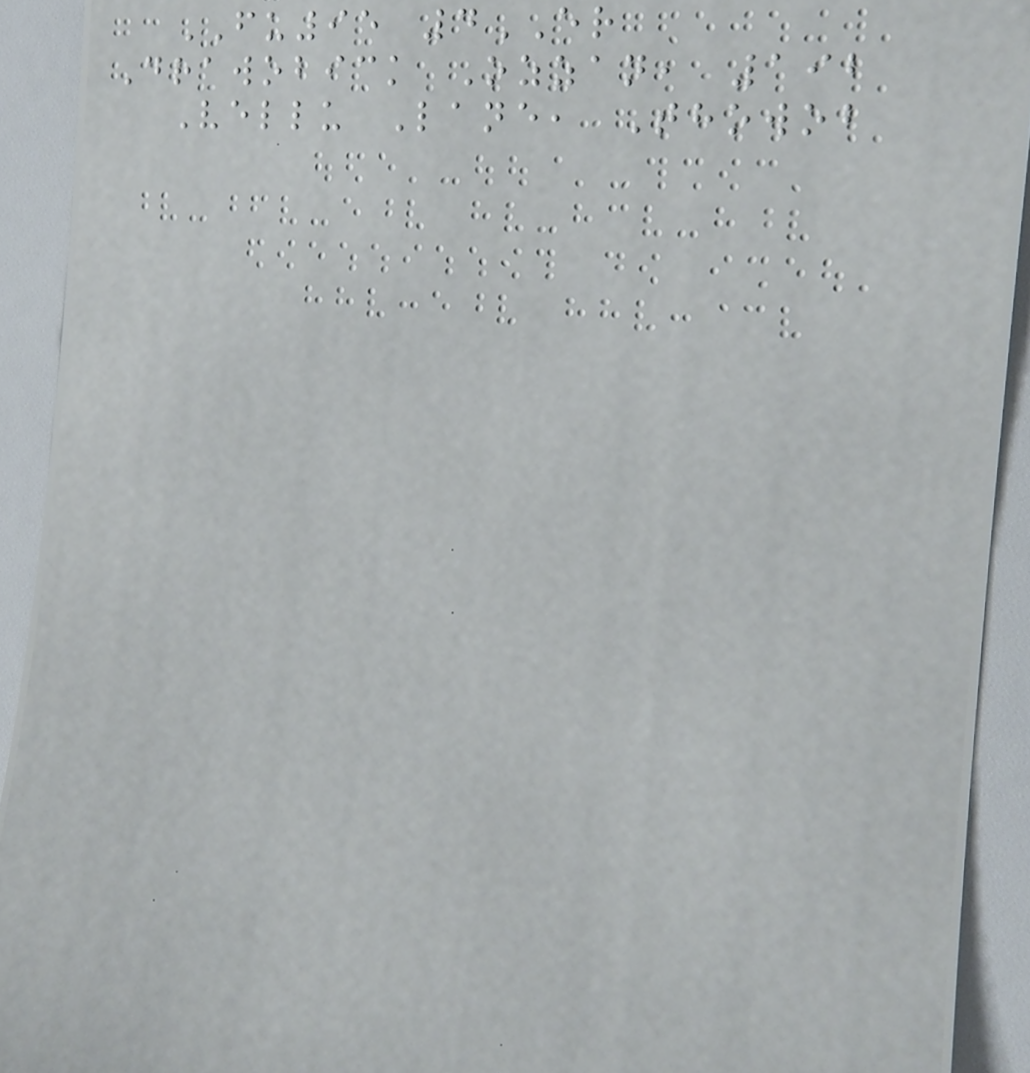FU95 4ER
Drawobick Ozzan, 192
Vellu Lane, Thowob
